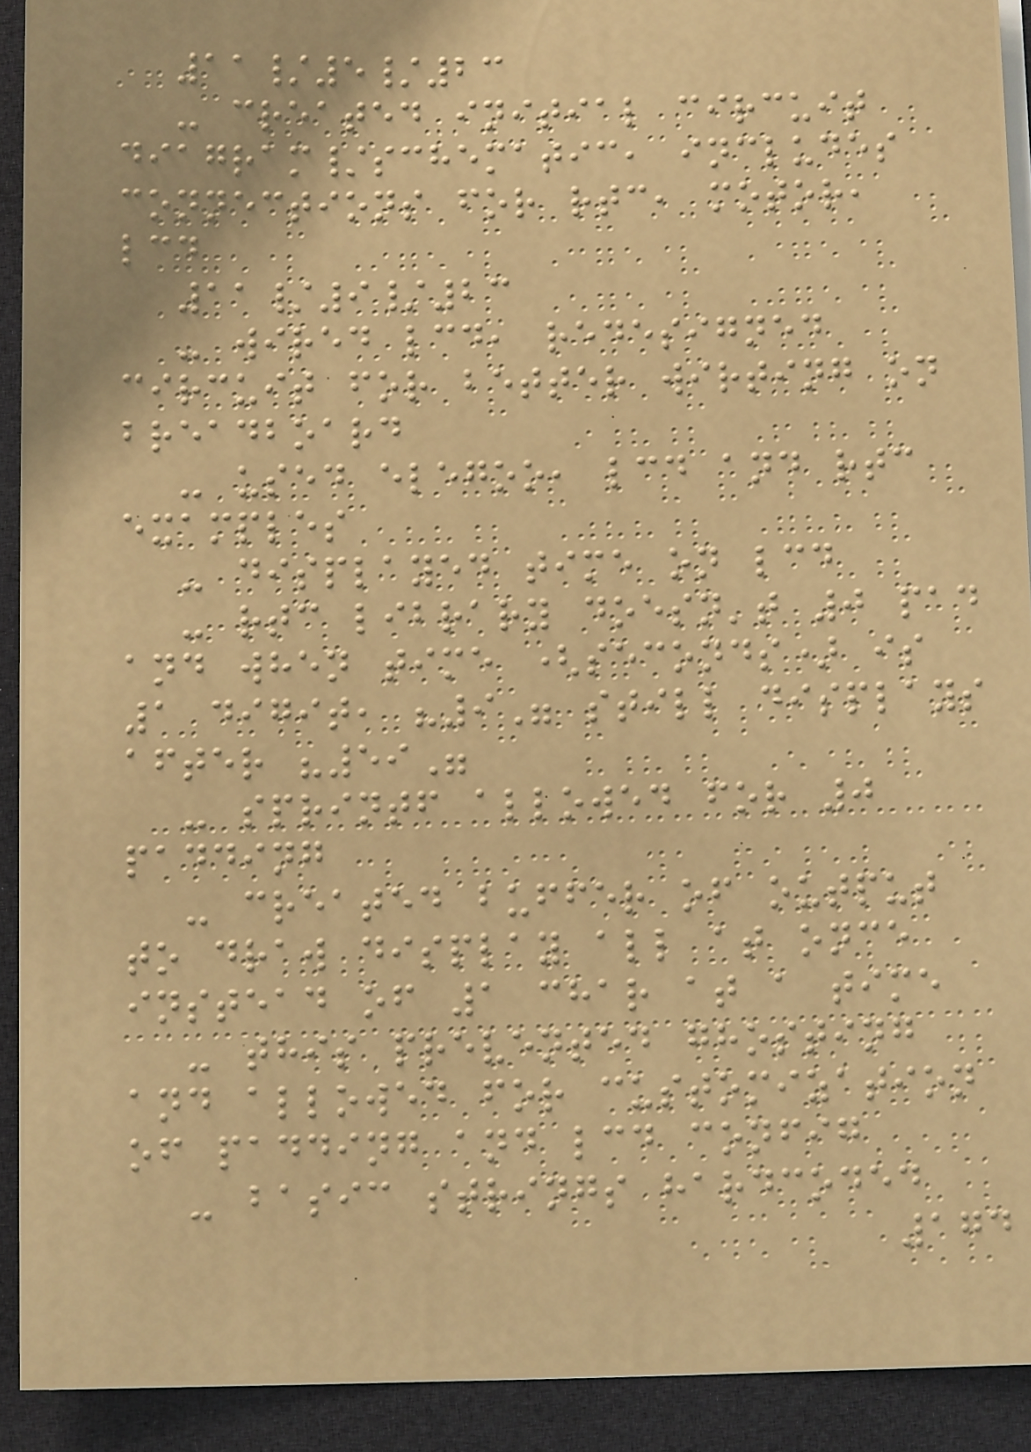11/5/23
- created initial circuit
diagram/schematic, includes
connections for rtc, motor,
lcd
11/9/23
- wired lcd, redesigned
circuit for better wirting on
breadboard
- used elegoo, lcd and rtc
examples
- displayed time on lcd
- rtc library doesn't 0 pad
and when time (seconds) is
1 digit, "9" still displays
after "59"
- sprintf allowed for 0
padding
- created buffer of output
to draw display all at once
instead of 1 char at a time
- this prevented ghosting
and allowed for customization
of padding and lcd config
- basic strings hardcoded
174
